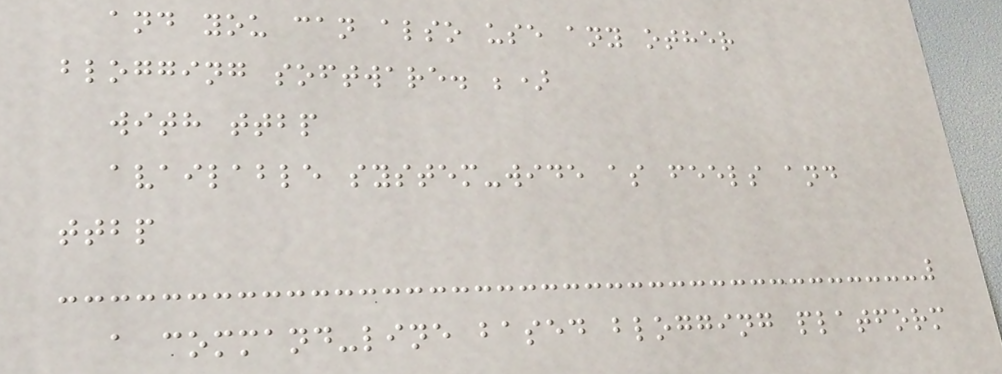and you can also use any other
blogging software. ;)
with ttbp
available system-wide as feels and
ttbp
a command-line based blogging platform
